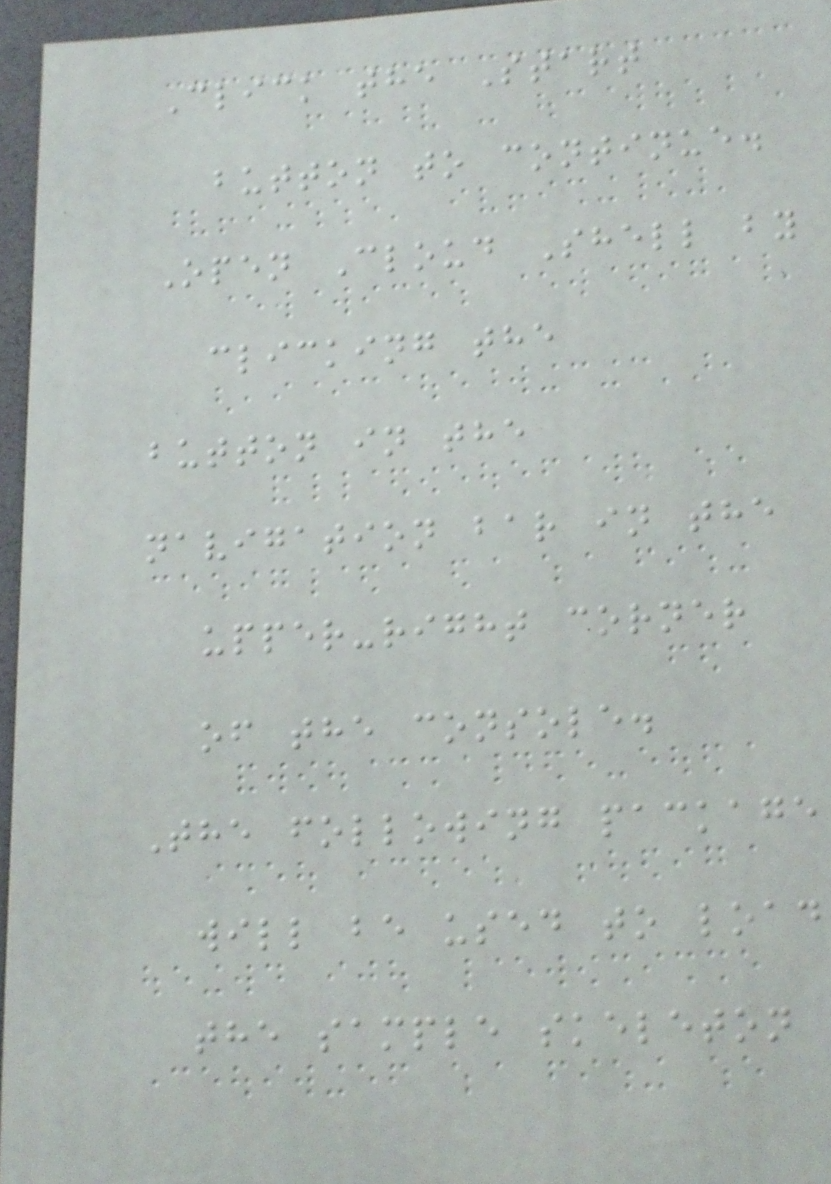Click the Start
button to continue.
Open Cloud Shell by
clicking the
button in the
navigation bar in the
upper-right corner
of the console.
The following package
will be used to load
the sample skeleton
